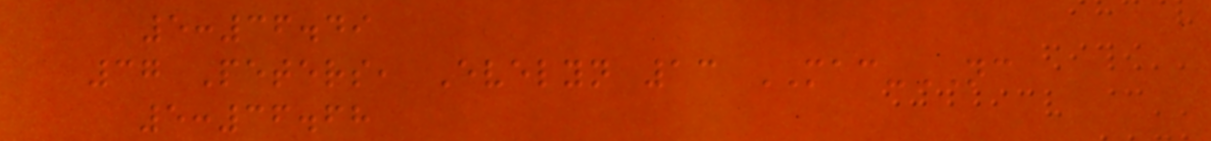5:36.49
37 Peters, Evelyn 13 MAC-NC
5:36.68
